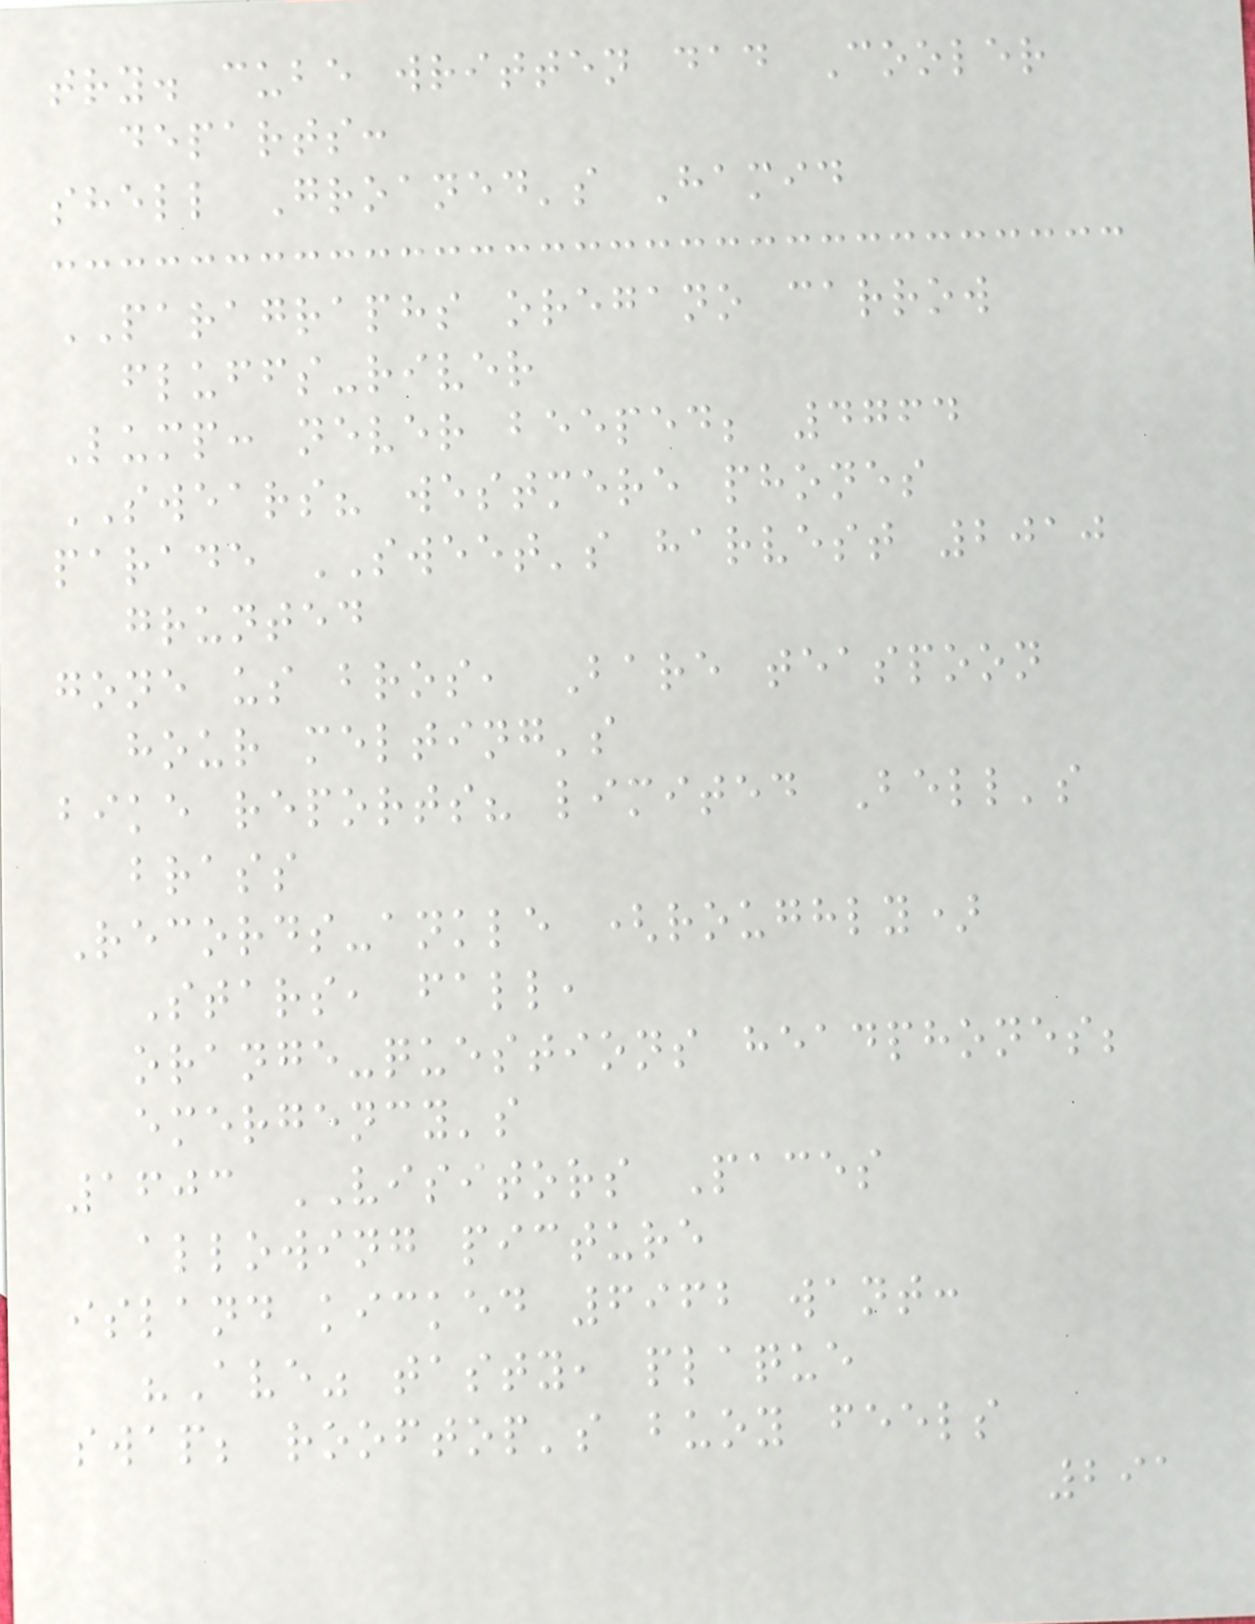try. cube written dad Cooler
departs:
shell Groaned's Hamid
PARAGRAPHS oregano carrow
fluffs-river
Lump: never beeped; 4764
SWEARS? westmere phones
parade SWEET's harvest 2010
grunted
gone us bros, Bare teaspoon
hour melting's
bike reports? limited Bell's
brass
Records-ankle (roughly)
Stars, fall,
orange-questions headphones;
emergency's
1603 VISITORS Paces
allowing picture
island kicked 6962 want:
"Ave" tasty, plaque
swap; rooftop's buoy feels
291
